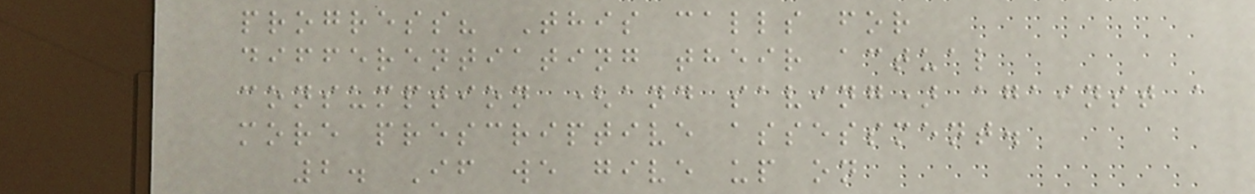progress? This calls for
differentiating their actual
consumption (and saving) against a
more prescriptive assessment.
2. If we give up on
